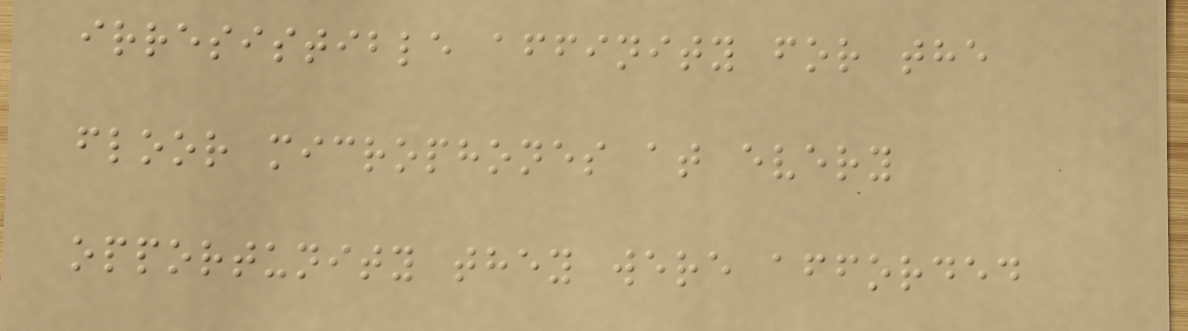irresistible affinity for the
floor microphones at every
opportunity they were afforded
